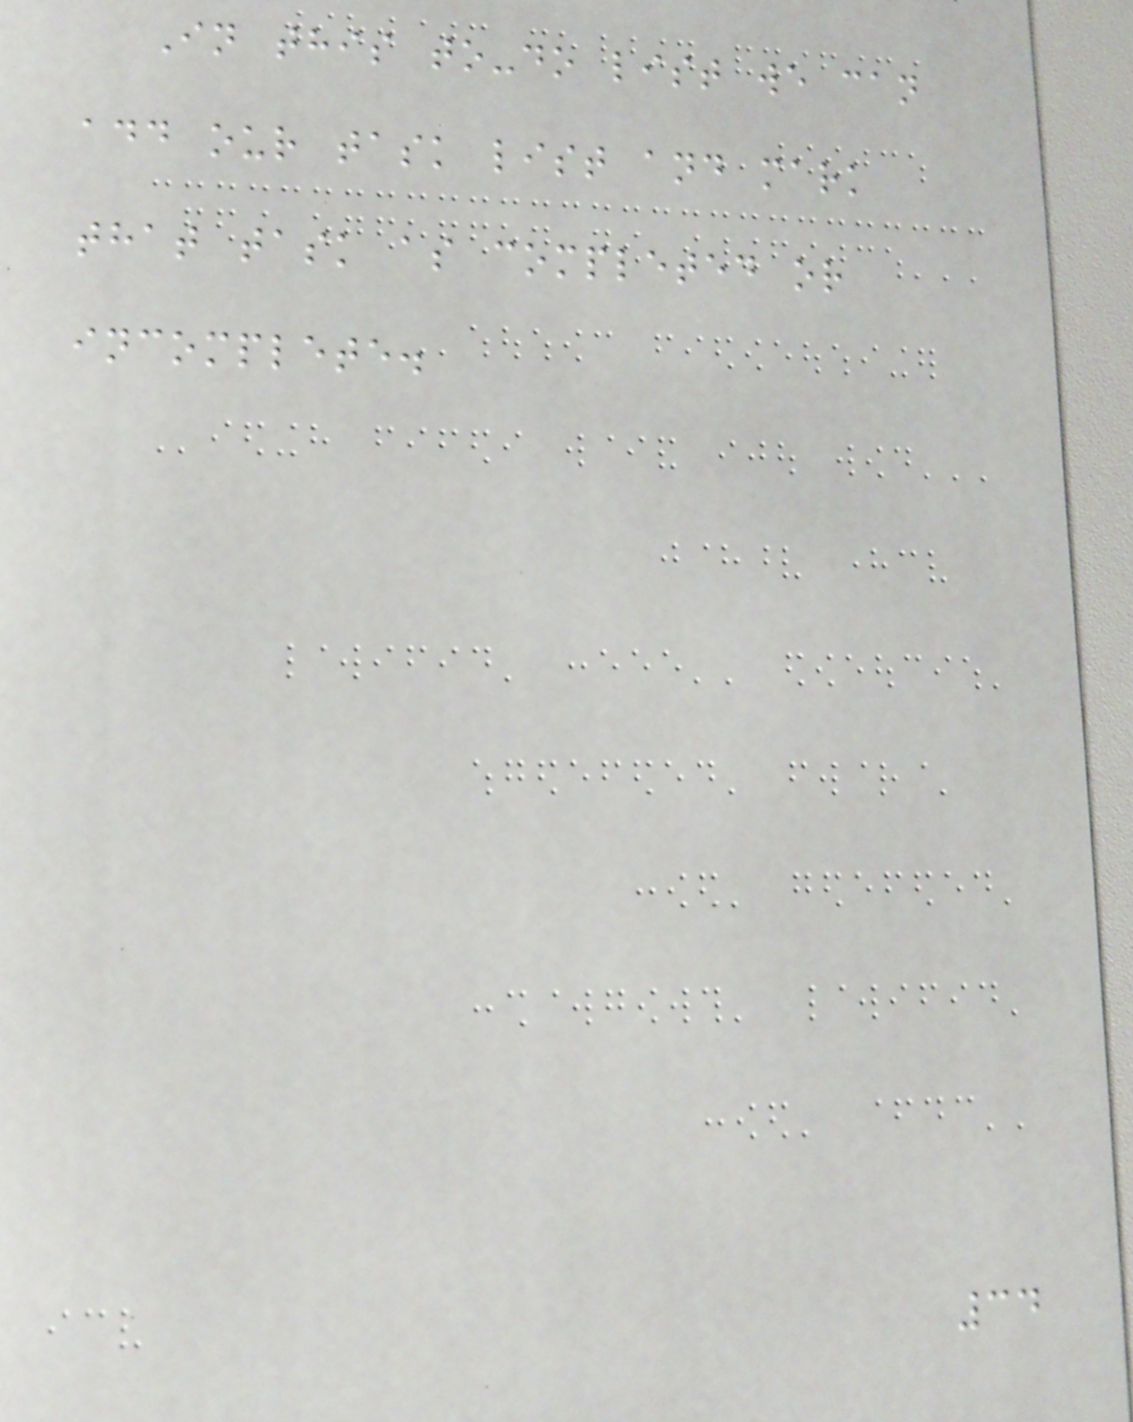In this to-do list we can
add our task list and mark
that task as completed or
incomplete.
34
